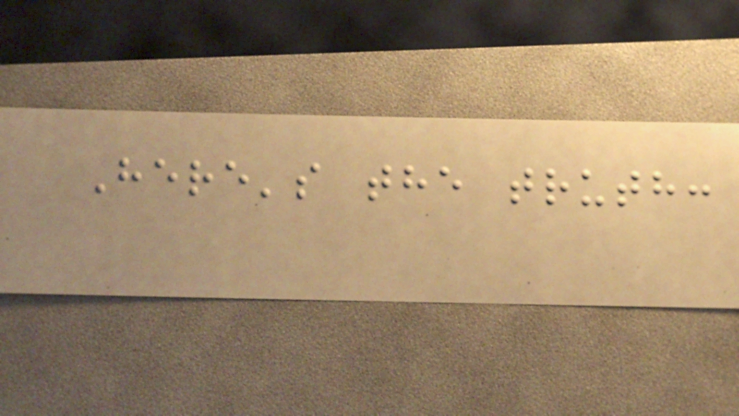Here's the truth:
